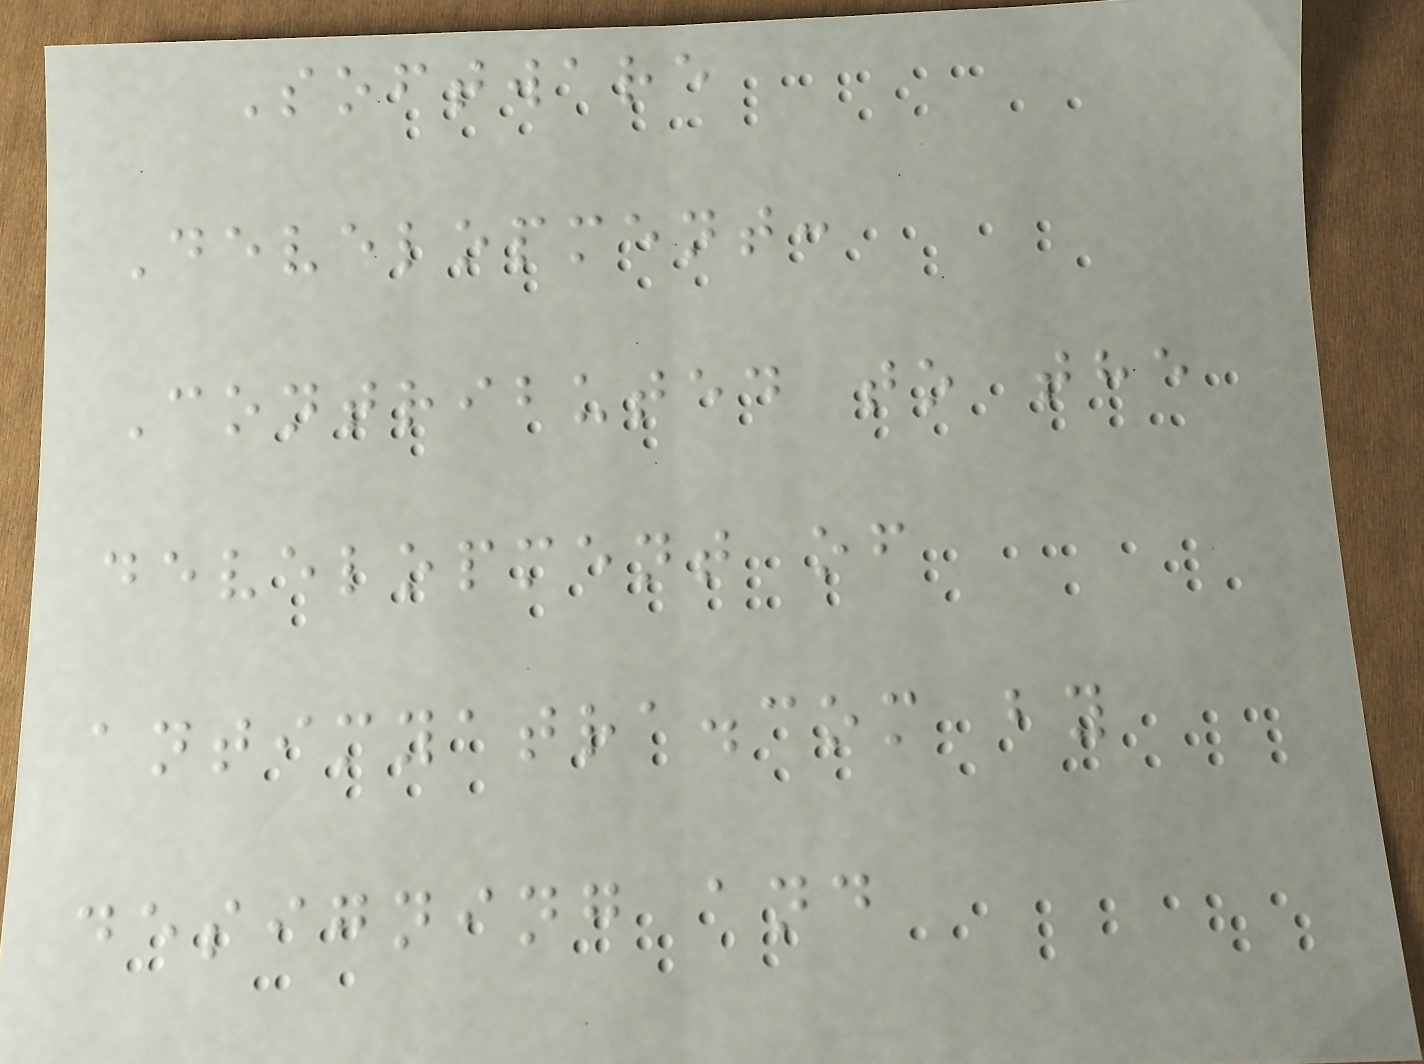Software
Development:
Contributed to the
development of
antimyatra.com by
designing and
